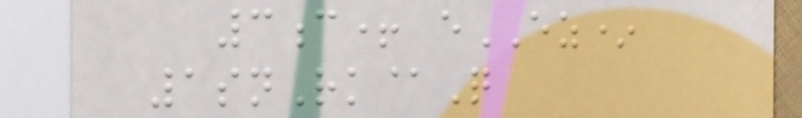3c+ eEZ*
1snRk@Q
